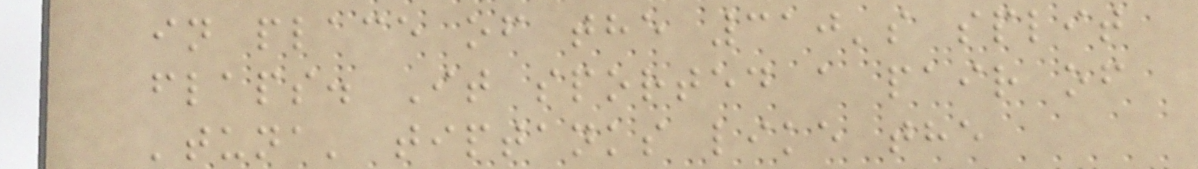in place of the 310's split
flaps. It sported a pair of
'tuna' tiptanks like the
